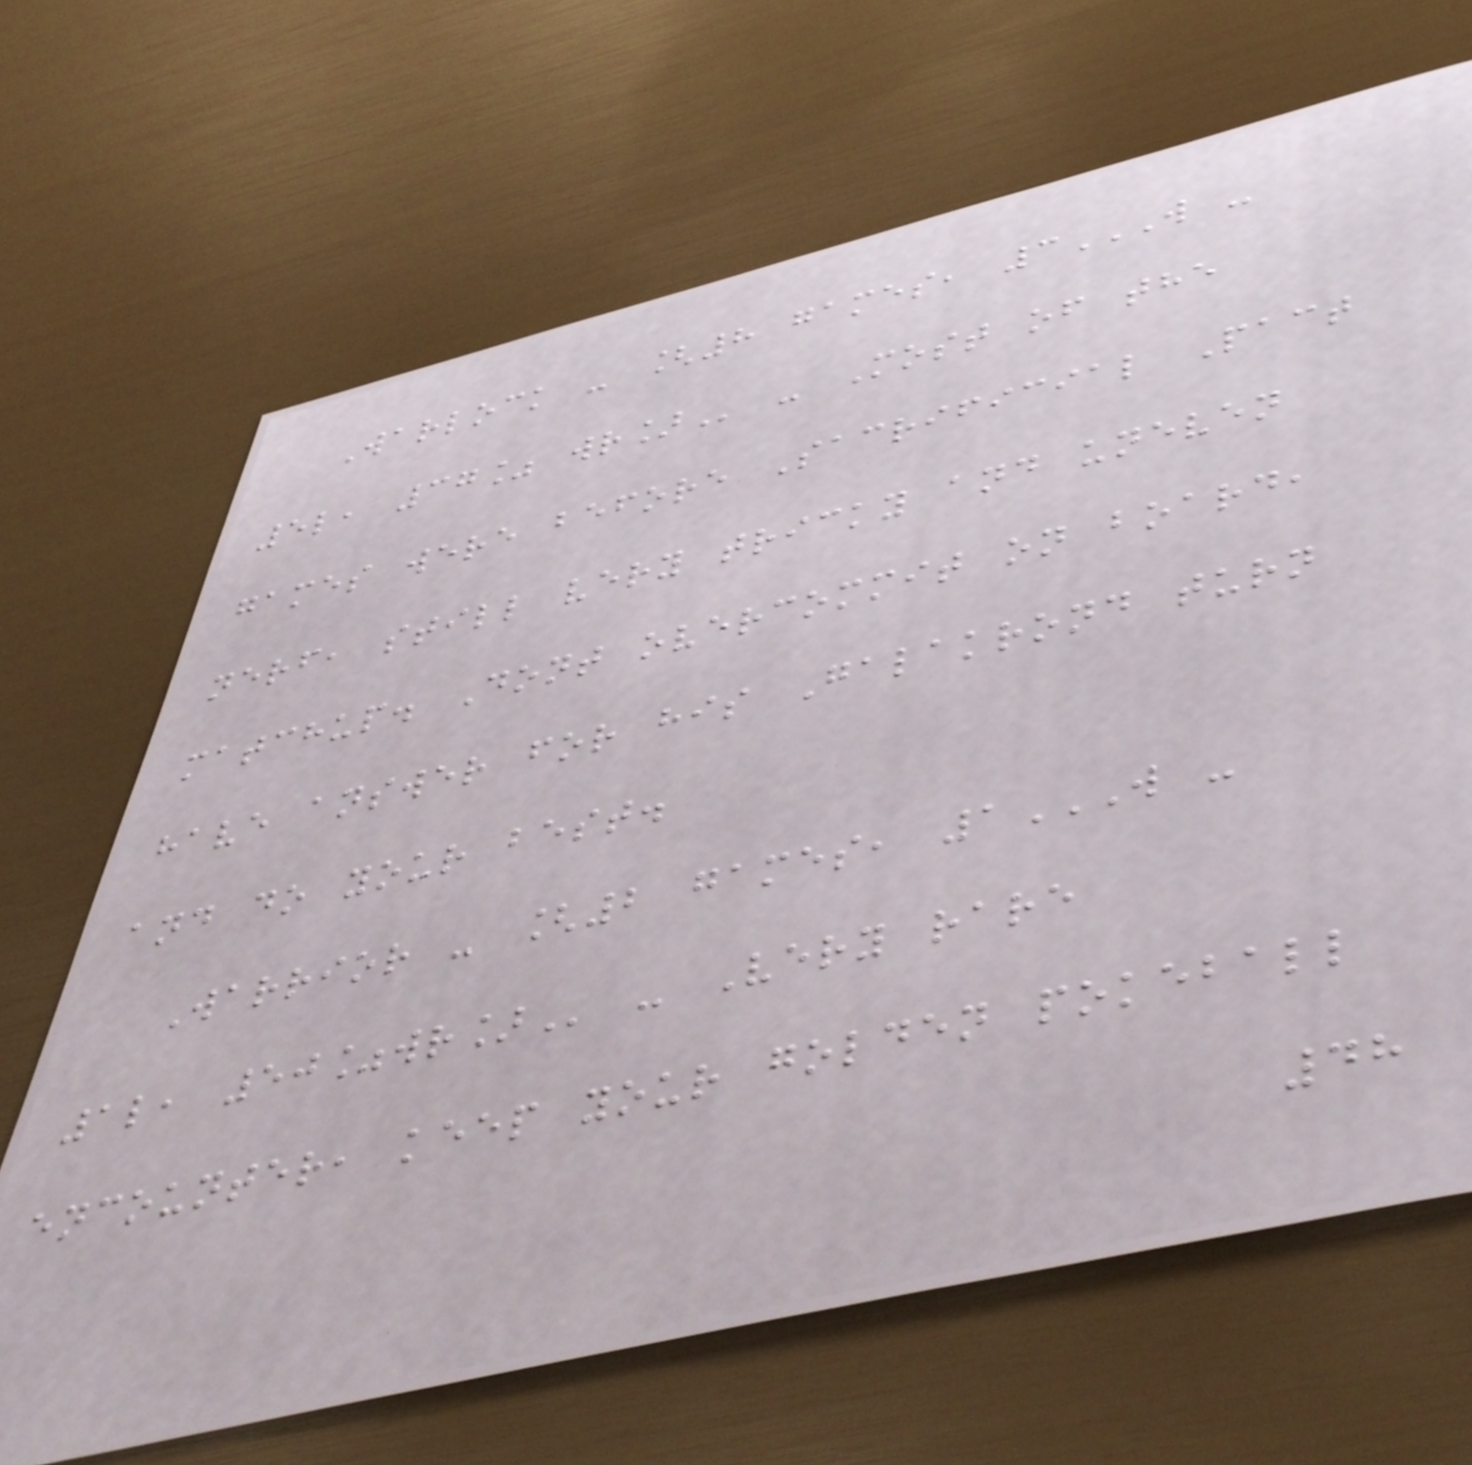Warlock - [8 games, 3W -
5L, 37% WR] - Most of the
games were before Sacrificial Pact
nerf, still very tricky and uneven
matchup. Dont overcommit on board,
have answer for his Galakrond turn
and do your best.
Warrior - [2 games, 1W -
1L, 50%WR] - Very rare
encounter, keep your golden pokeball
48
